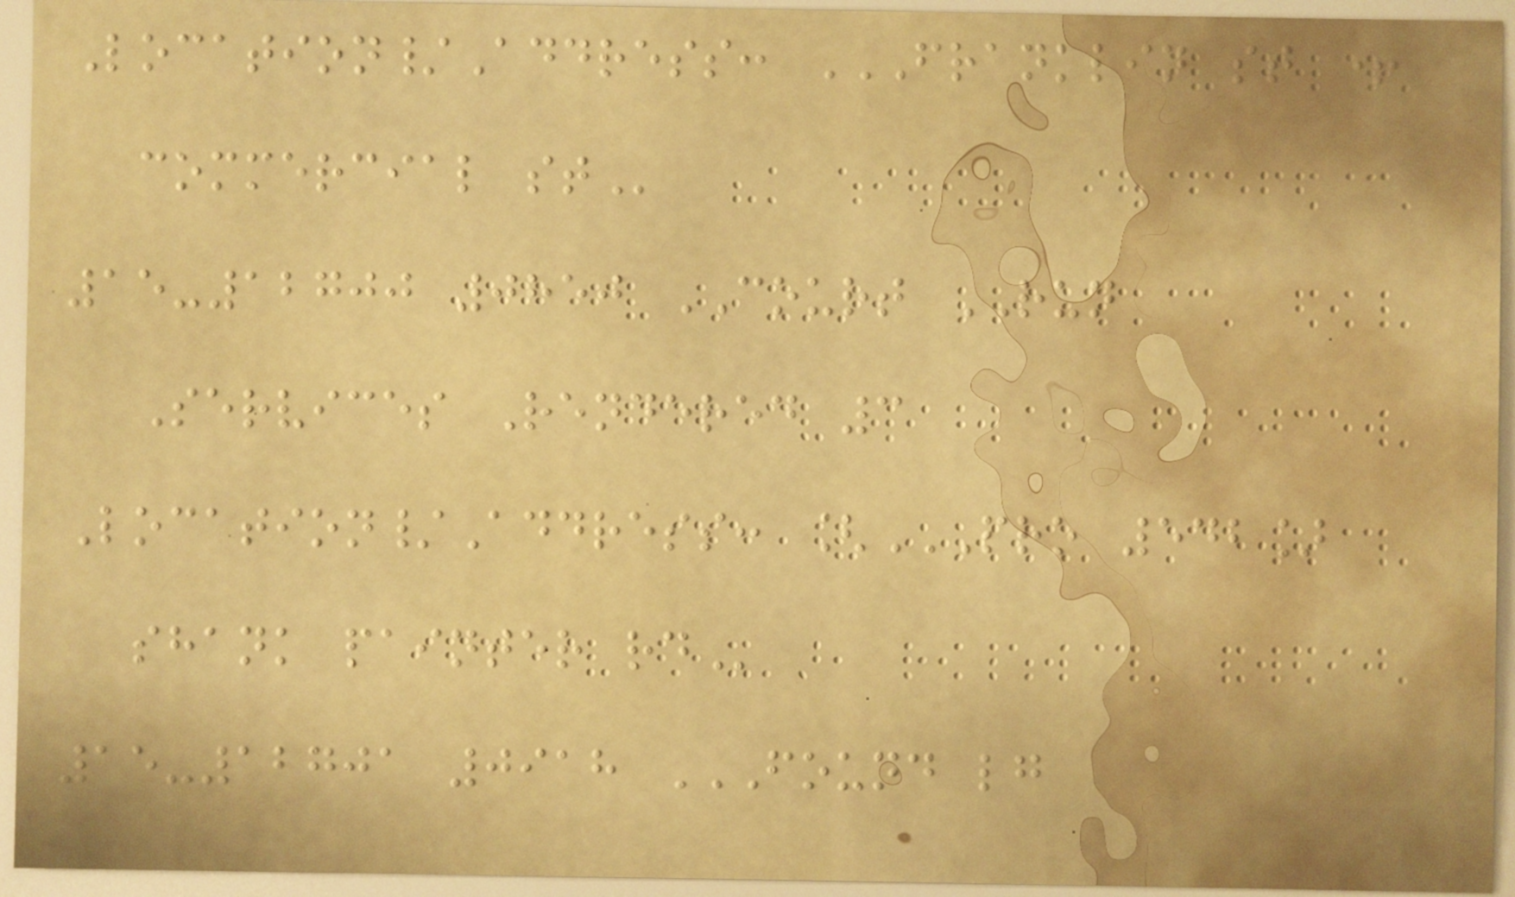Location/Address: FRANKLIN ST +
COMMERCIAL ST
15-12700 0850 COURT RUN
Services Rendered 3
Location/Address: [PRO 542]
SHANK PAINTER RD
15-12701 0918 FOUND LG
